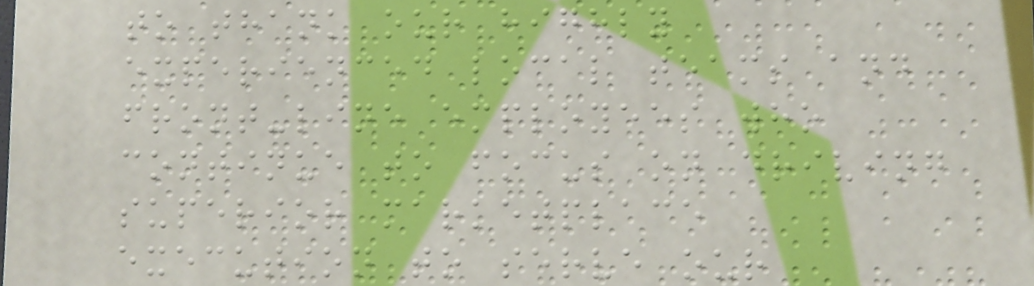to thank our highly
experienced local teams and
front-line employees who
continue to focus on driving
superior marketplace
execution to serve our
